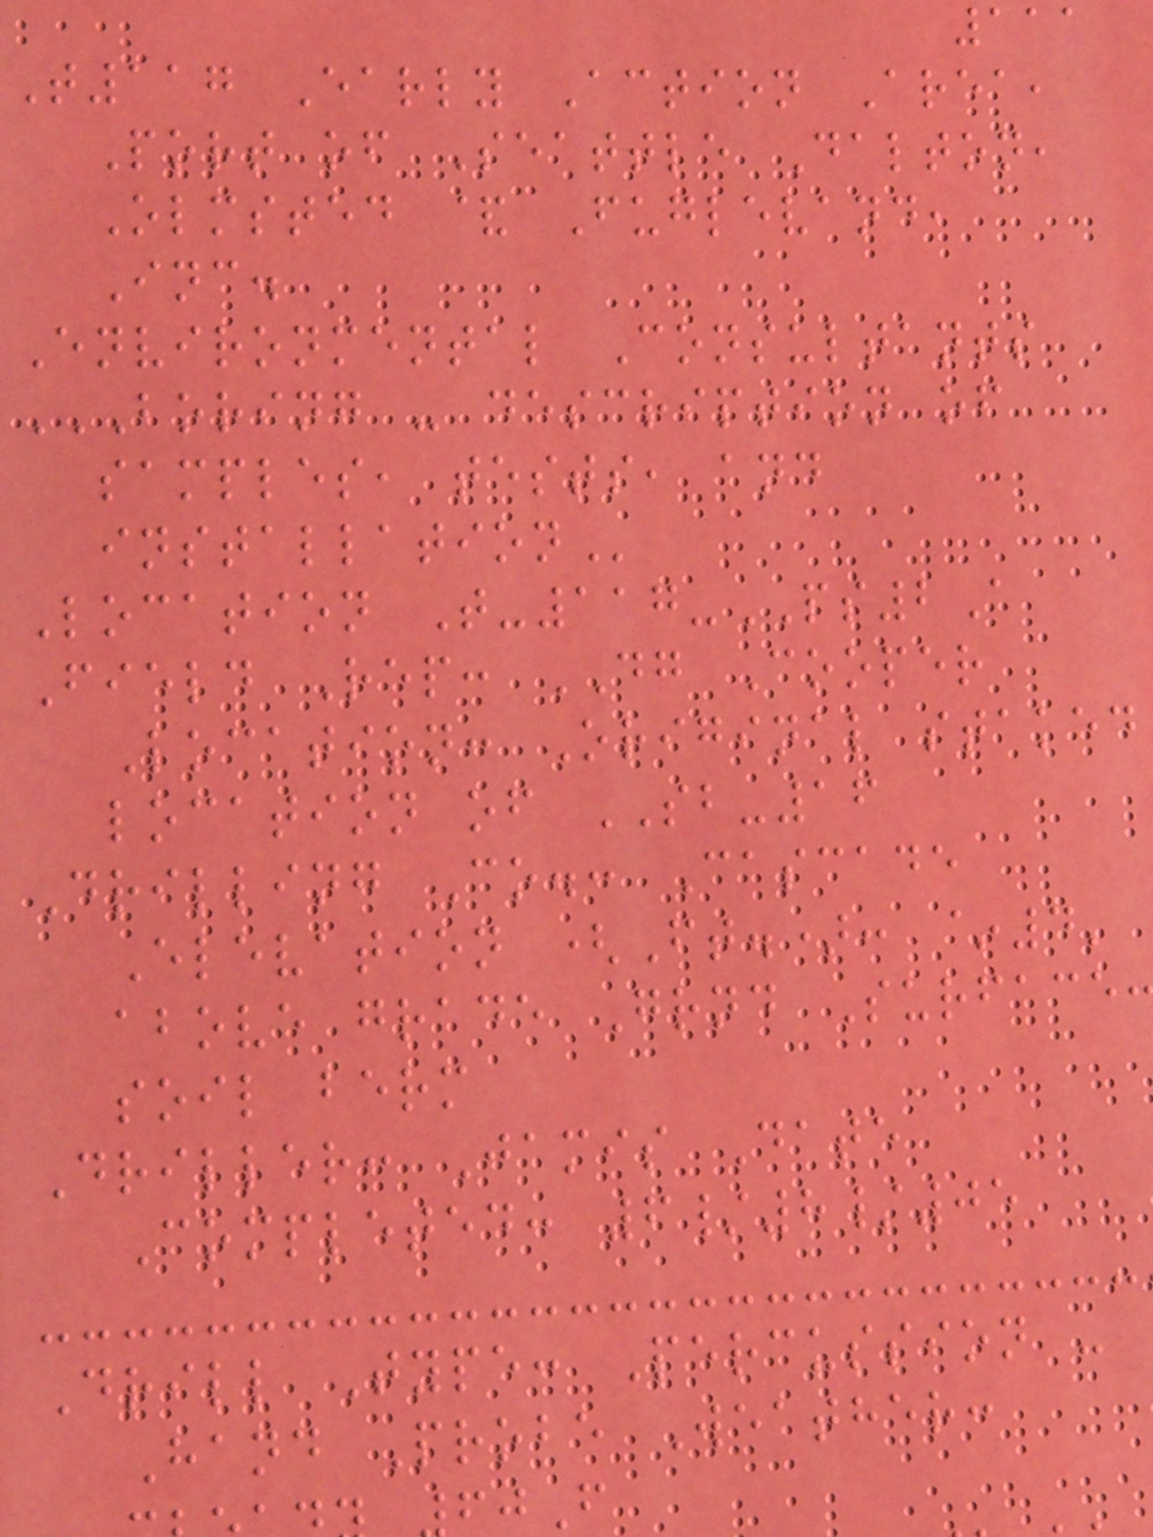111
T117 Early Action Area,
Port of Seattle Dalton,
Olmsted & Fuglevand,
Inc.
Environmental Consultants
BORING - DESCRIPTION OF
samples, tests, and
Location T-117-PS2A
Field Rep: DG Cooper
Location: Original staked
location of SB-16
Drilling Co.: Cascade
Elevation (Ft.): ~4'
above grade Grnd Surface
soil berm
Driller: Jamis Date
Completed: 6/8/05
Drill Type: Percussion -
Hand Probe Weather:
